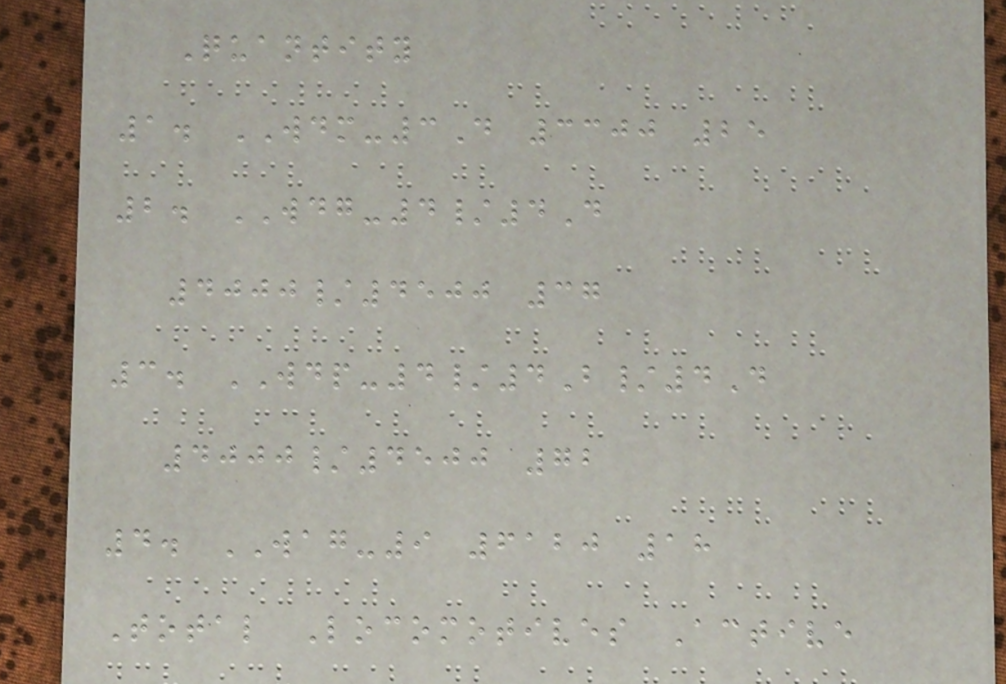Quantity
1. WDM-3D 3300 25
2. WDG-4/4D
4000/4500 37
3. WDP-4/4B/4D
4000/4500 72
4. WAG-9 6120 18
Total Locomotives Active
